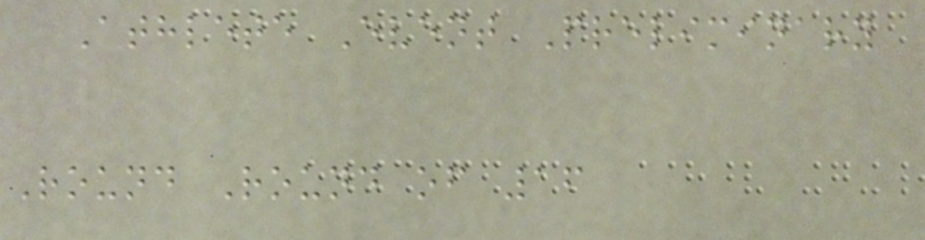Athlete Event Preliminary
Round Round of 16
